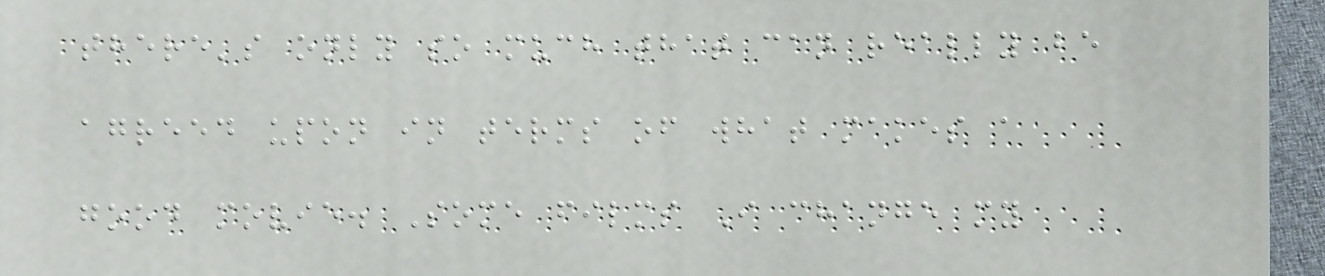there's only so much that can really be
agreed upon in terms of what makes a
good movie. Some films I change my
